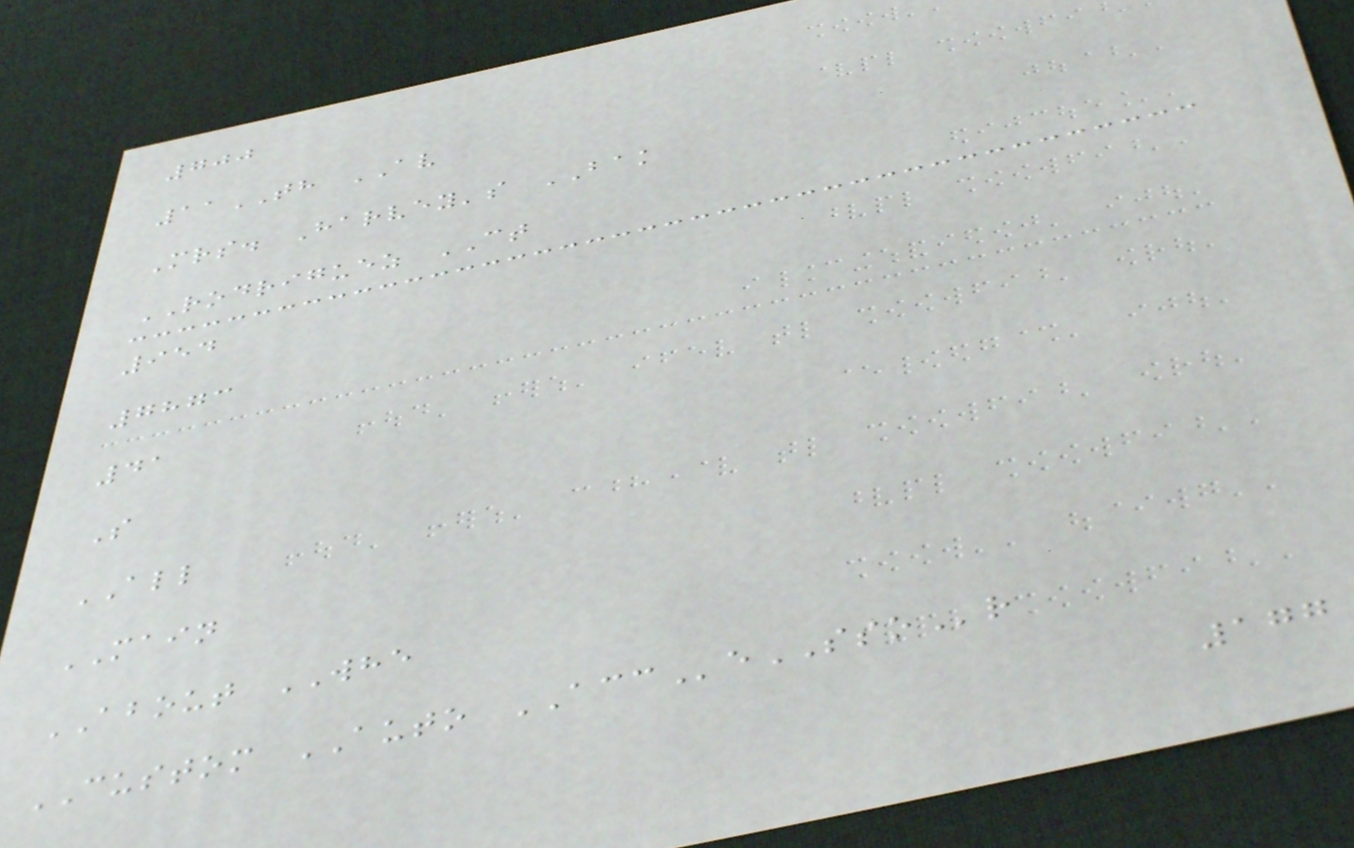700
11TH AV
Mrs. Harvey's BAK
RODRIGUEZ CT
954
7873
41
S
ALL
MAIN
ABOUT WHE
CUSTOM AUTO ACCeSSOr
177
